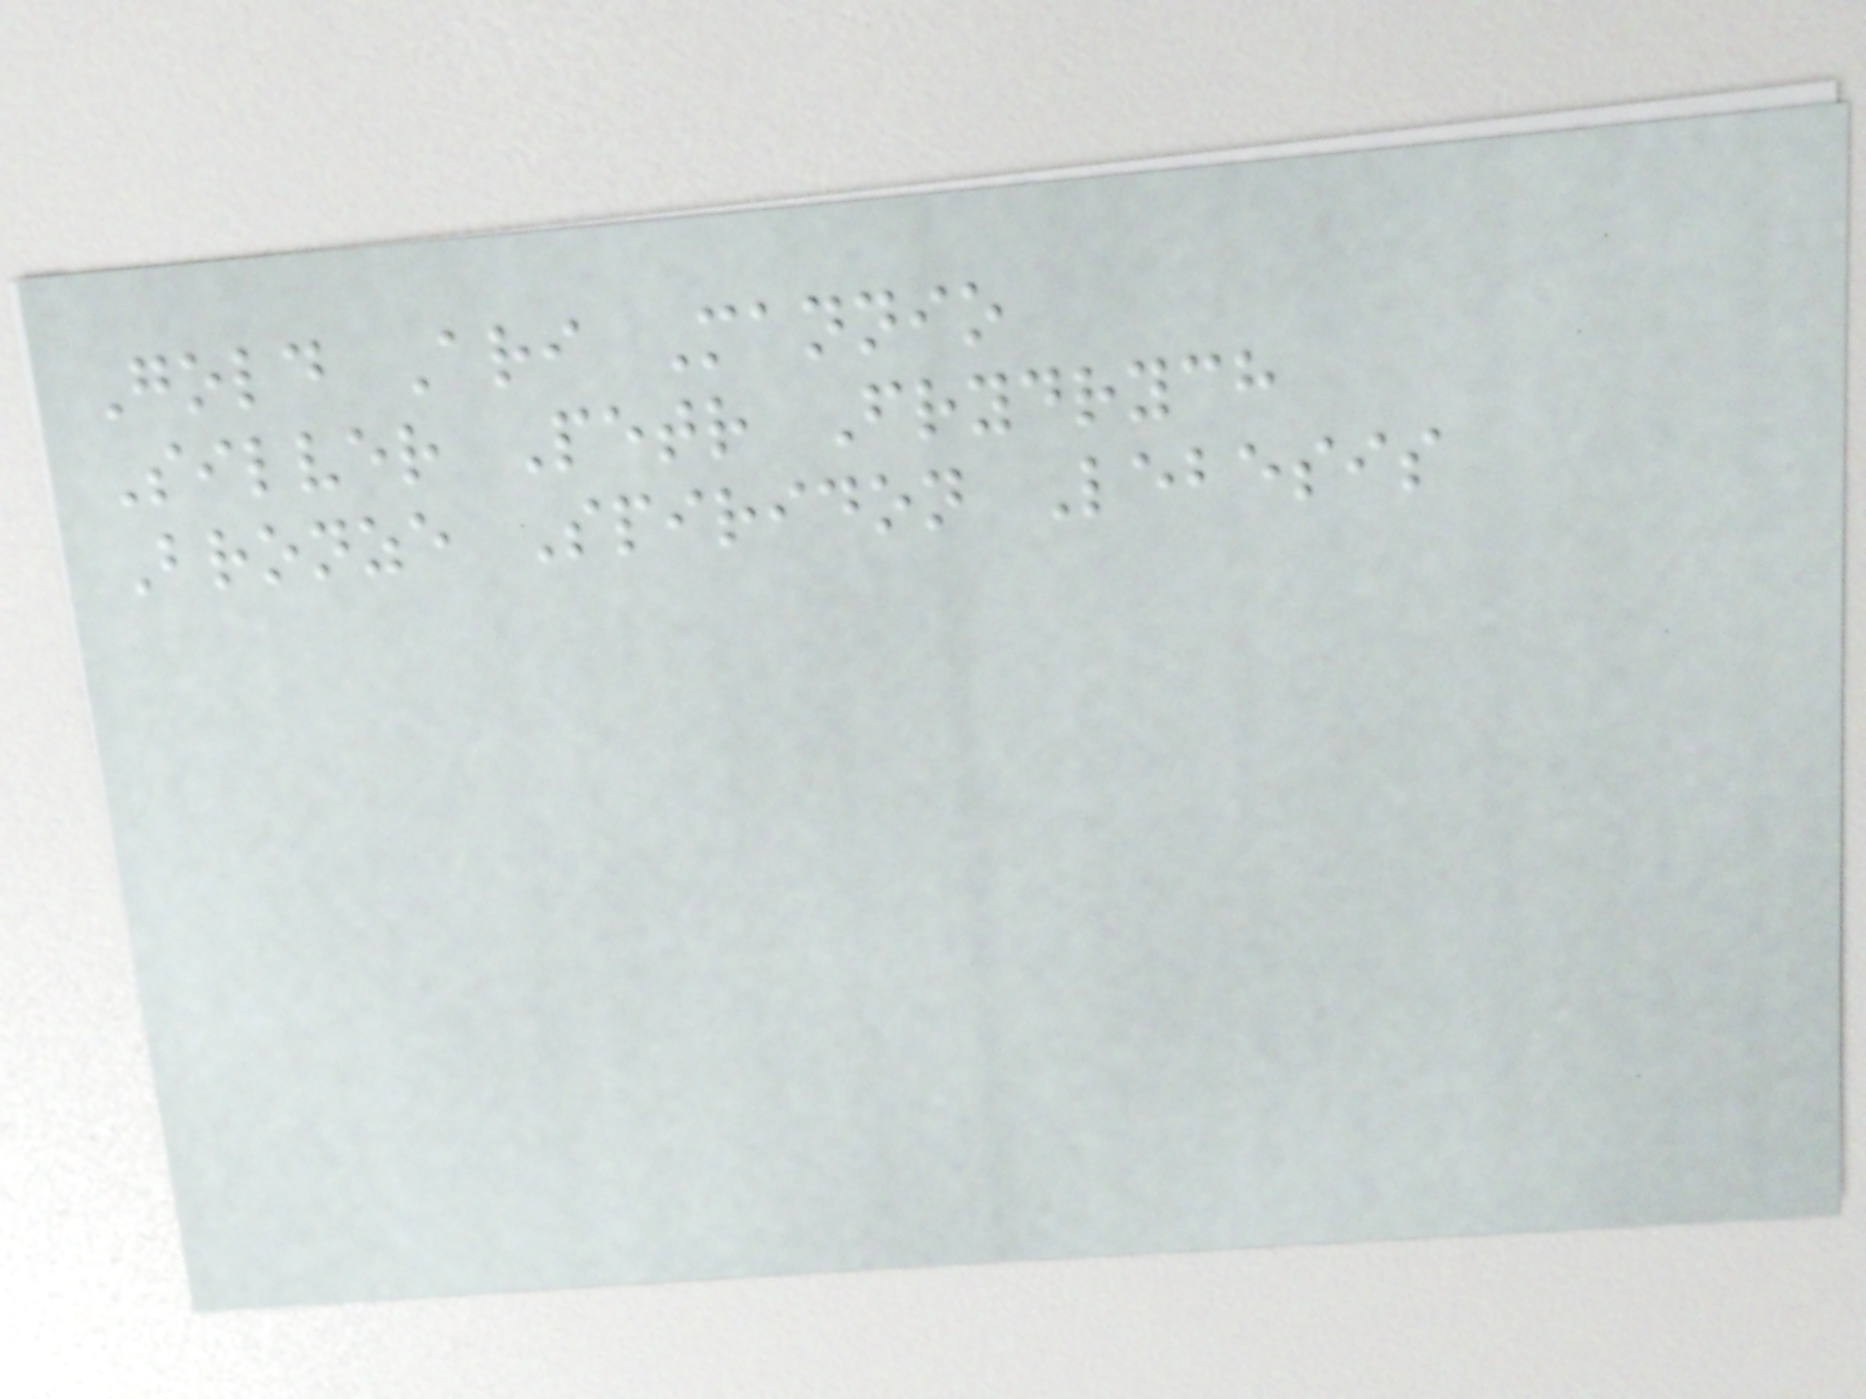Gold Ari Mannio
Silver Petr Frydrych
Bronze Spiridon Lebesis
